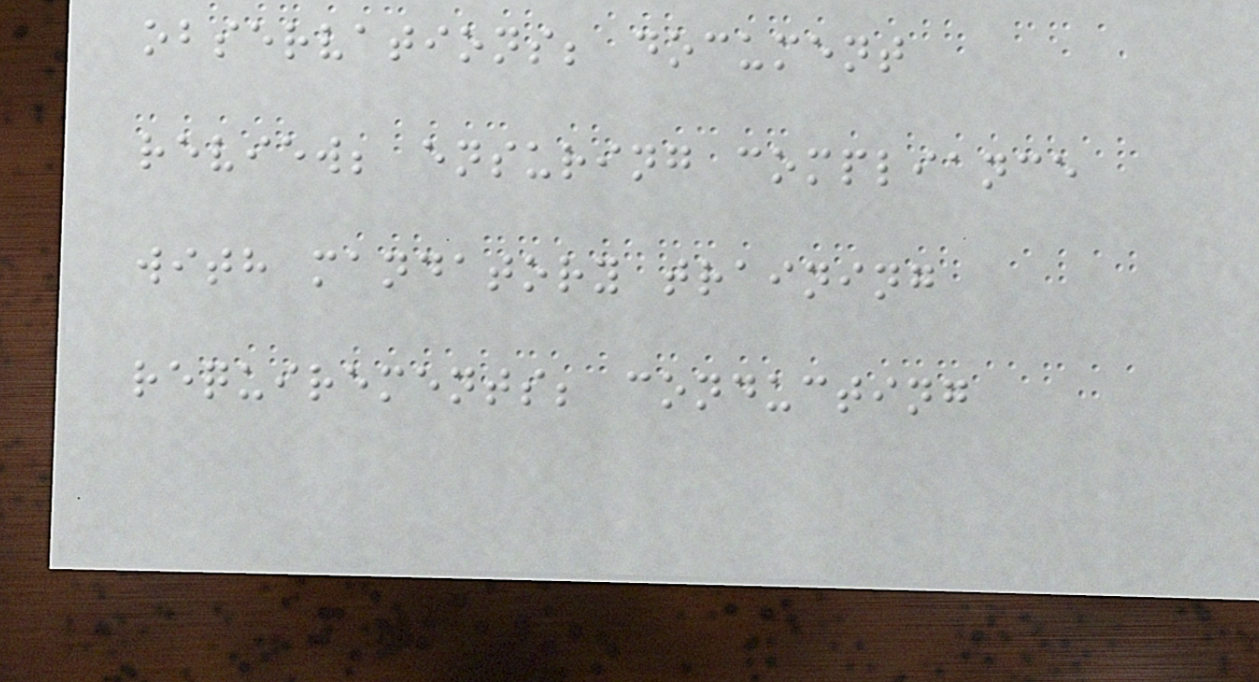observations; document
review; ensuring compliance
with mandatory training
requirements; conducting
